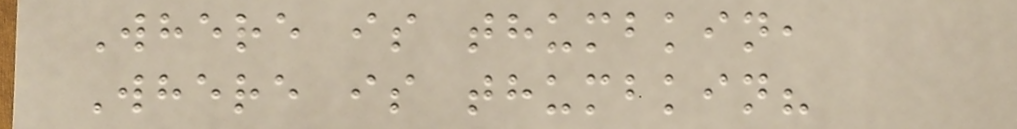Where is thumbkin,
Where is thumbkin?
